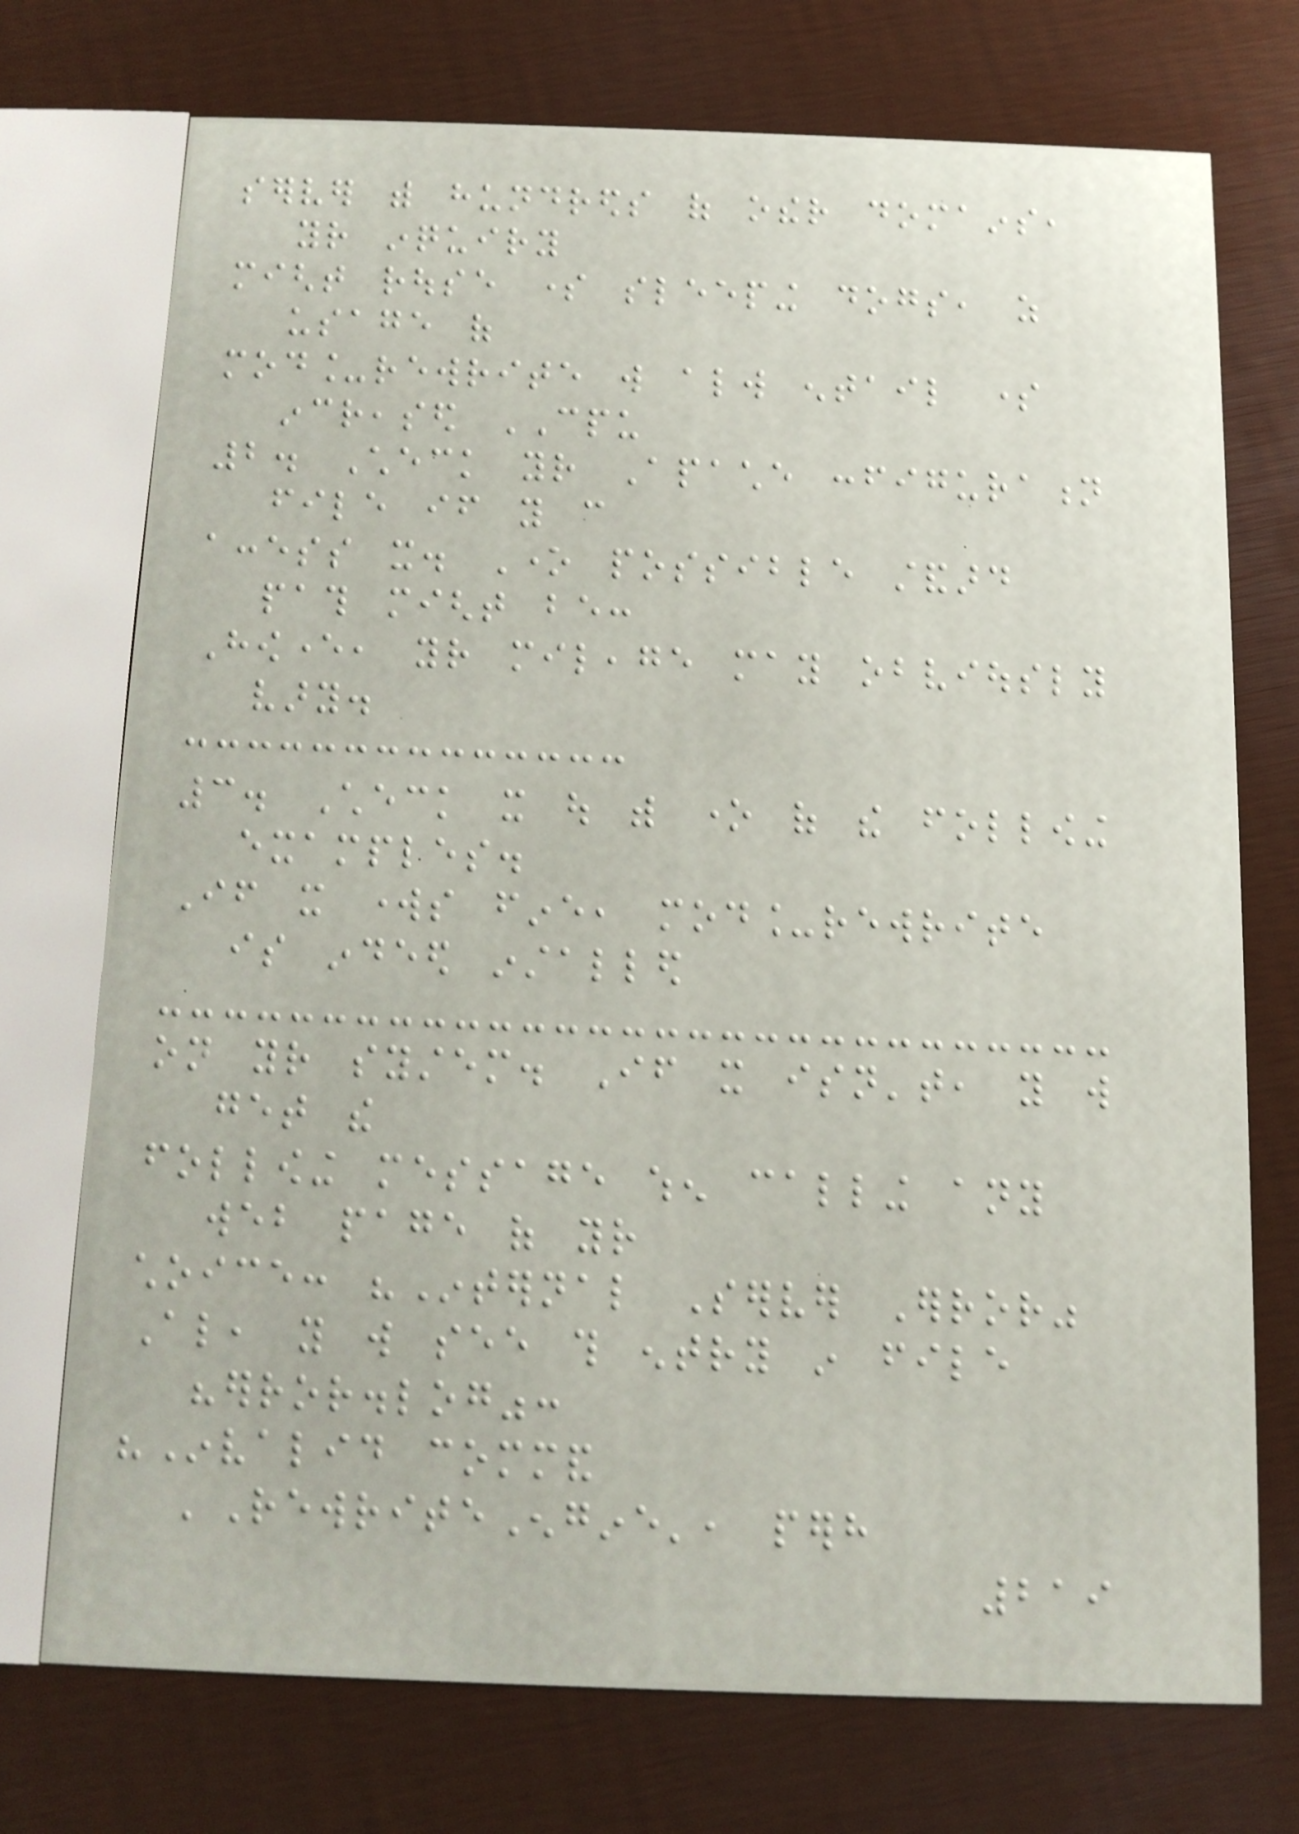server with hundreds of other domains,
your inquiry
might rouse some sleeping dogs, as
usage of
mod_rewrite will always entail some
increased CPU
2. Check your Apache configuration
file if you can
access it. One possible standard
path might be:
However, your mileage may obviously
vary.
3. Check it out with one of the following
examples.
If it works fine, mod_rewrite
is indeed installed
on your system. If it isn't, you will
get the
following message when calling any
web page of your
choice: "Internal Server Error"
Also, you will see this entry in file
"error.log":
"Invalid command
'RewriteEngine', perhaps
219
